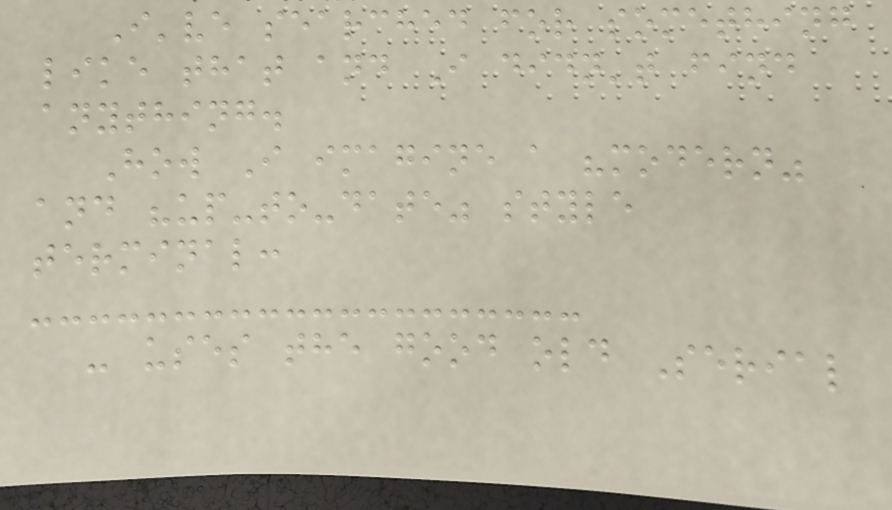I've searched for something
like that and I didn't find
anything.
How I imagine a "modern"
and "up-to-date" style
terminal:
- uses the good old Serial
